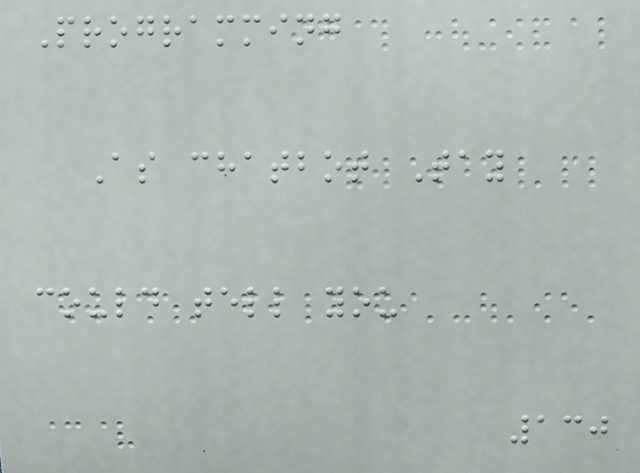Programming
As chatbot Tay
could tell you
130
